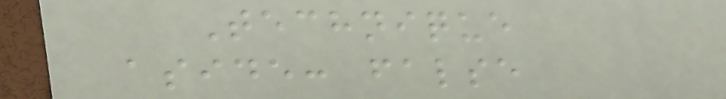Technique
aside: false
